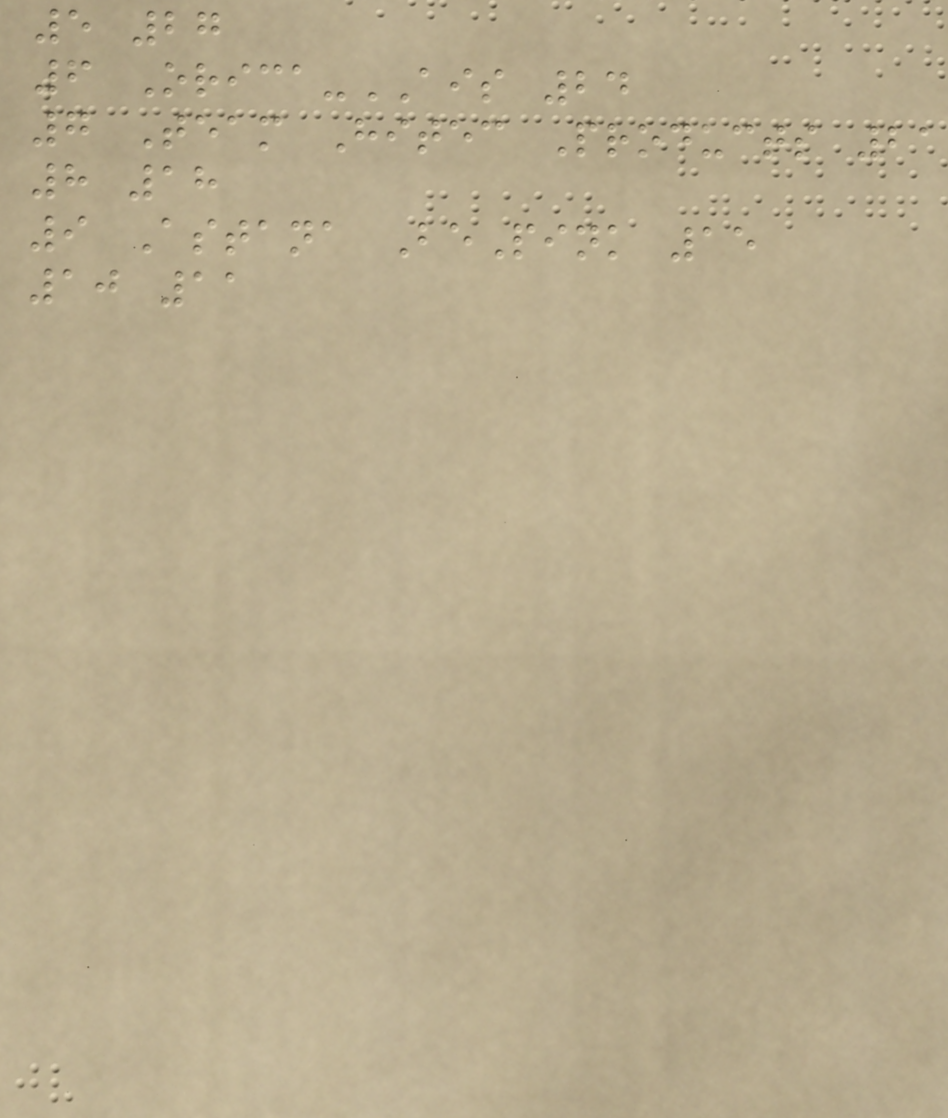5 27
6 Orica-AIS 24
7 Team Hitec Products 21
8 18
9 Astana BePink 15
10 11
